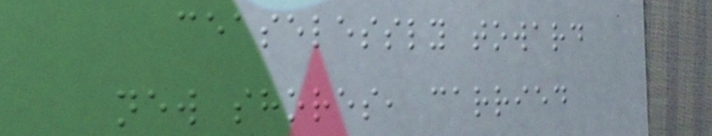ceaselessly toward
new shores, carried
